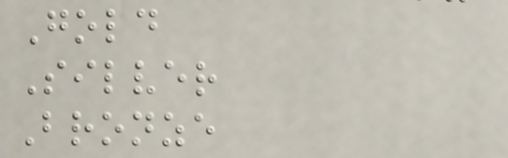Gold
Silver
Bronze
